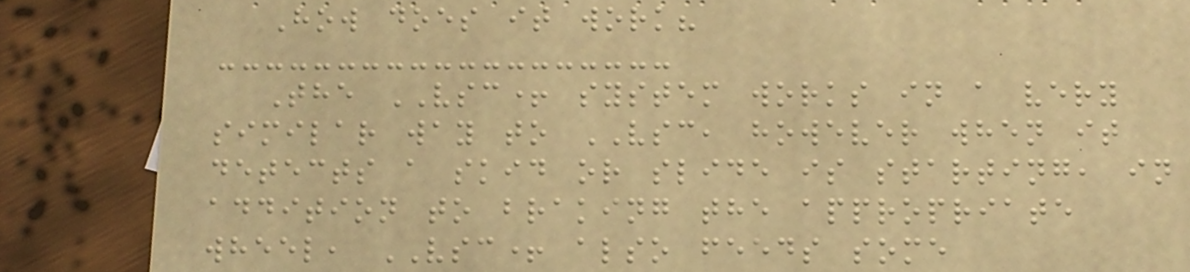How does it work?
The VSC+ system works in a very
similar way to VSC, however when it
detects a skid or slide is starting, in
addition to braking the appropriate
wheel, VSC+ also feeds some
